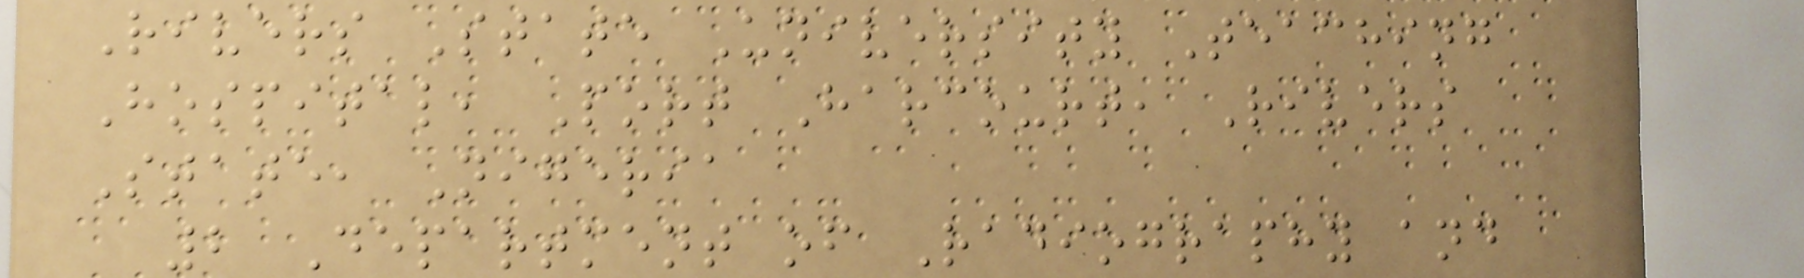Rivers State University Teaching
Hospital, Port Harcourt, Rivers
State, Nigeria
2 Department of Radiography and
